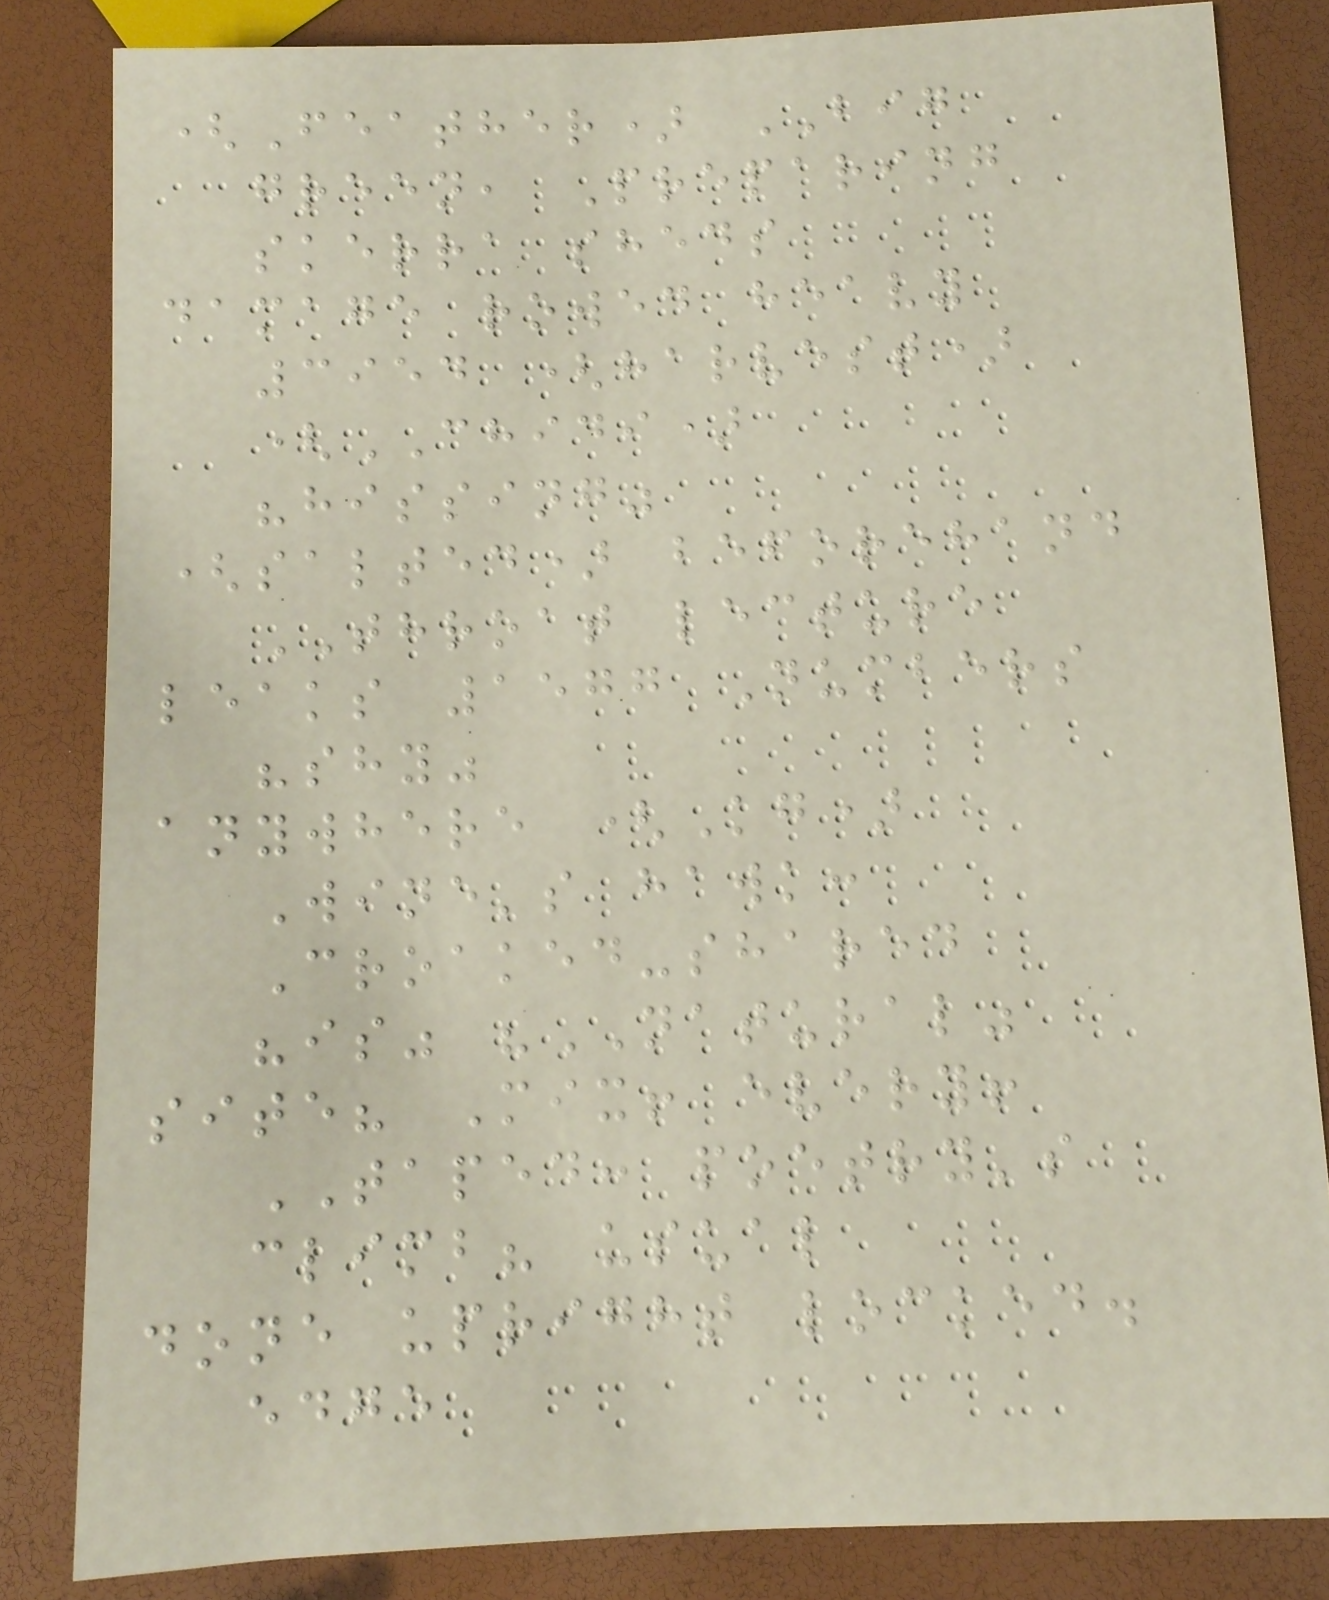(Feather) BIG
green, Preparing
skerra sheds
damage rowed heavy
3954 (harvest)
(CHIDI)
"hissing"
(salted) beforehand
THROAT lecture
leaks 1577 Numbers
"shy"
anywhere (Kg)
Wine's hawk:
Croaked-shared
"is" "NATURAL"
site? Mix! every!
TAPED: poetry's
climb? usual
done upright locked.
edge
